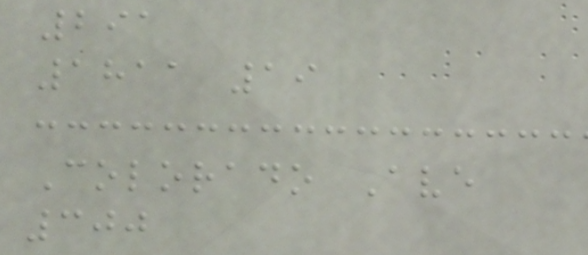291
1811 19
Colorado Ave
300
